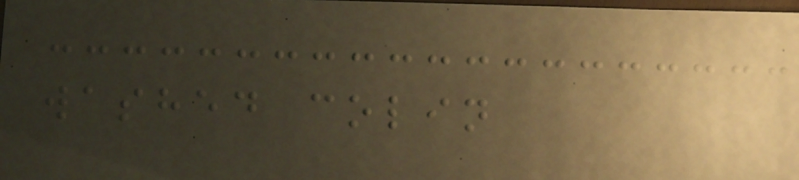washed colin
